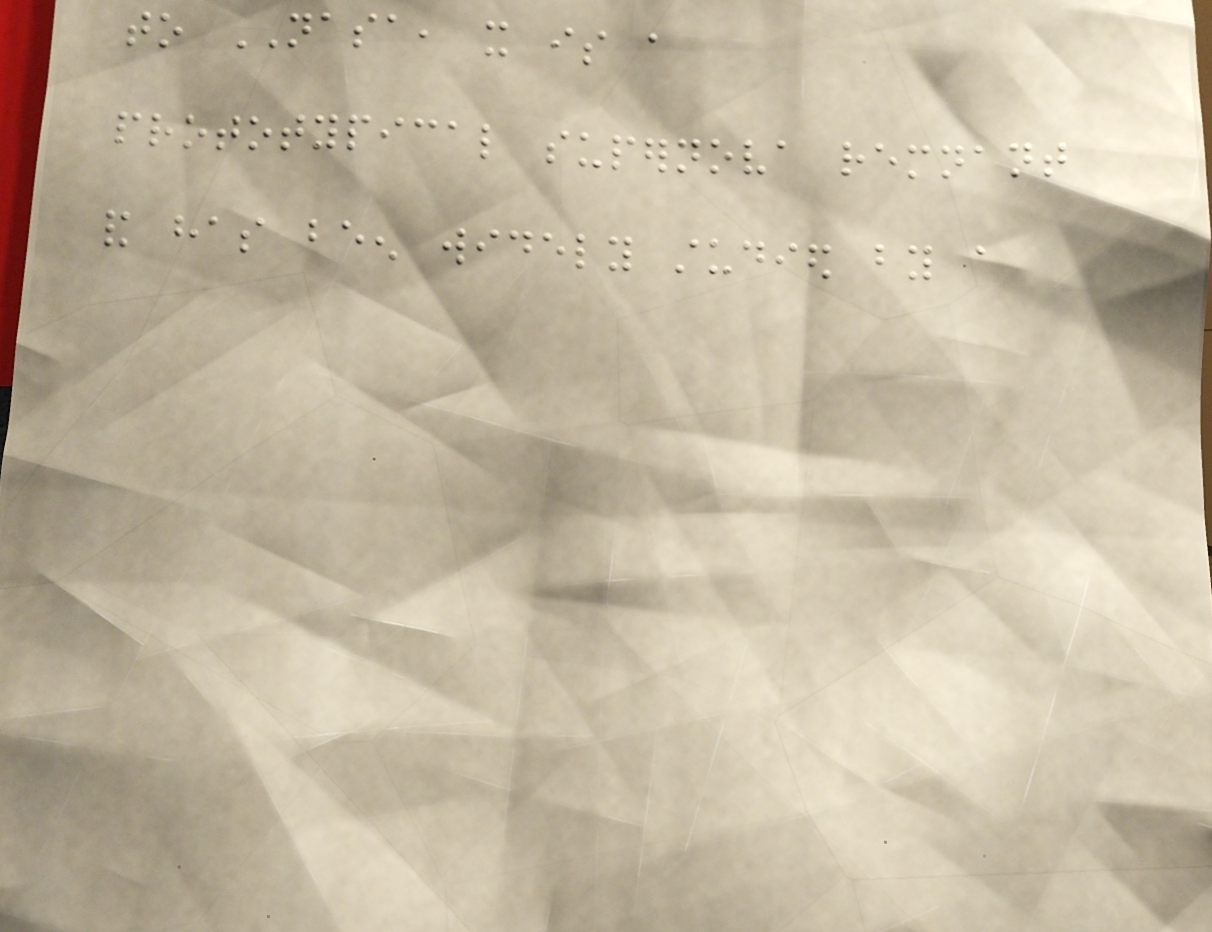to NASA, it is a
prototypical supernova remnant
and has been widely studied by a
